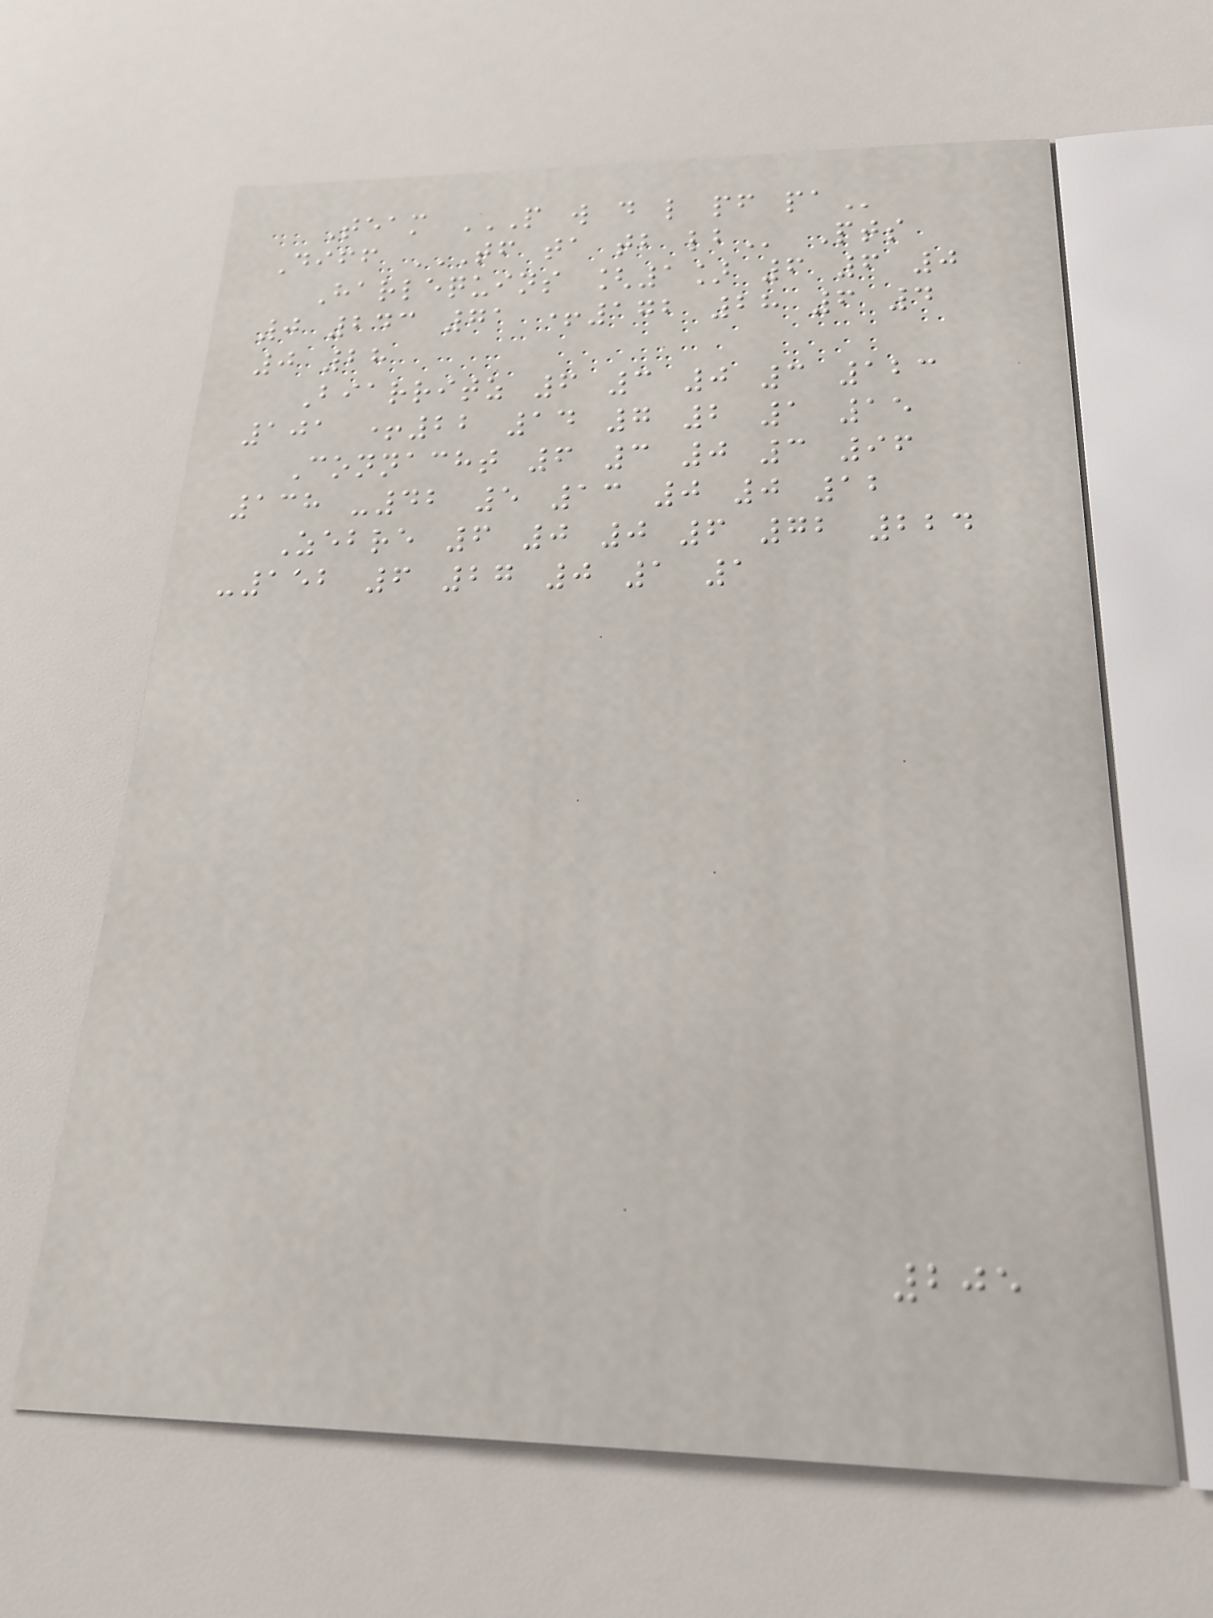Team P W D L PF PA
Diff TF TA TB LB Pts
Harlequins [1] 6 6 0
0 243 71 +172 28 6 4
0 28
Biarritz 6 3 0 3 123
101 +22 14 7 2 1 15
Connacht 6 3 0 3 96
138 -42 5 13 0 0 12
Zebre 6 0 0 6 72 224
-152 6 27 0 1 1
205
